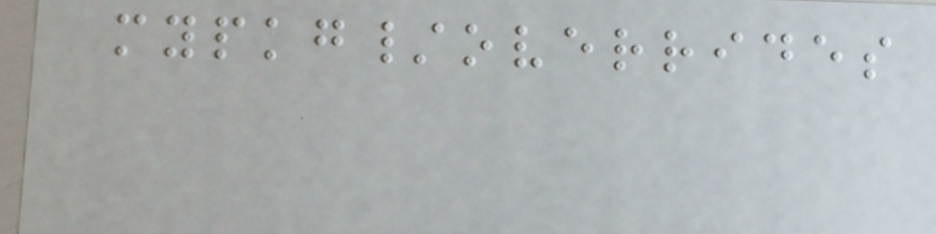mypkg/overrides
